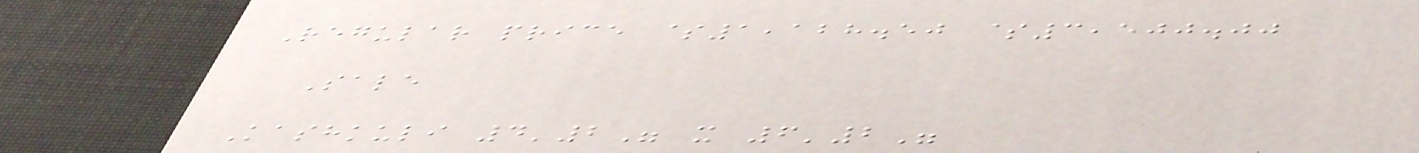Regular price $1,128.50 $3,500.00
Sale
Kashkuli 4'2" x 6'2"
